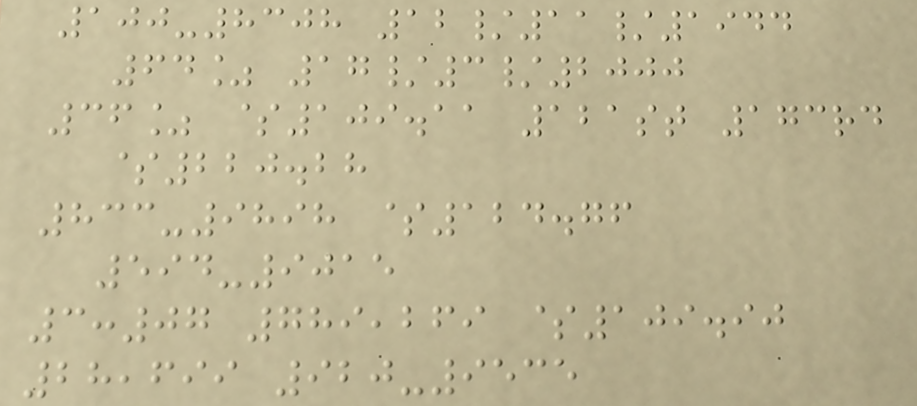100-8308 12/11/1944
64% 17/3/2000
36% $109.11 121st 173rd
$220.28
833-9898 $124.76
594-9015
3:07 789,269 $109.90
28,699 920-9535
